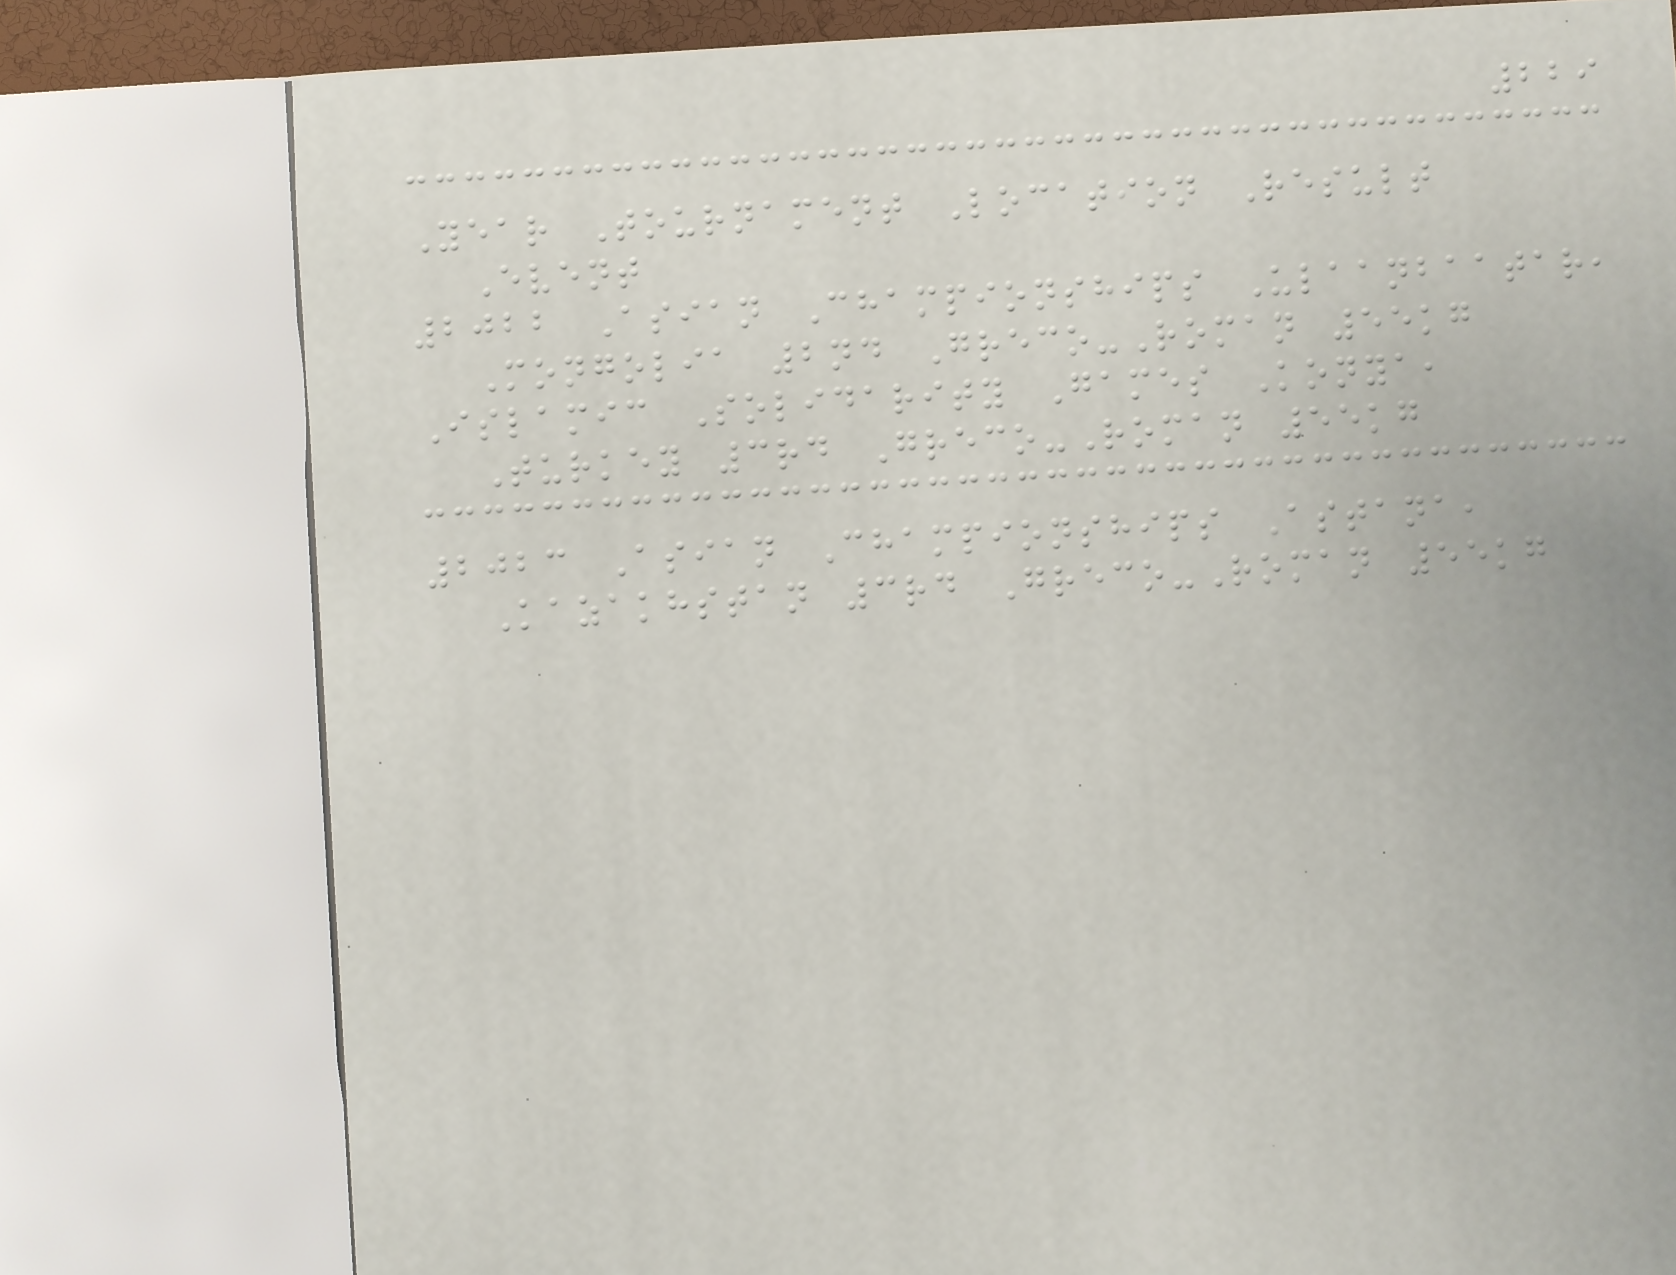229
Year Tournament Location Result
Event
2022 Asian Championships Ulaanbaatar,
Mongolia 2nd Greco-Roman 55kg
Islamic Solidarity Games Konya,
Turkey 3rd Greco-Roman 55kg
2023 Asian Championships Astana,
Kazakhstan 3rd Greco-Roman 55kg
